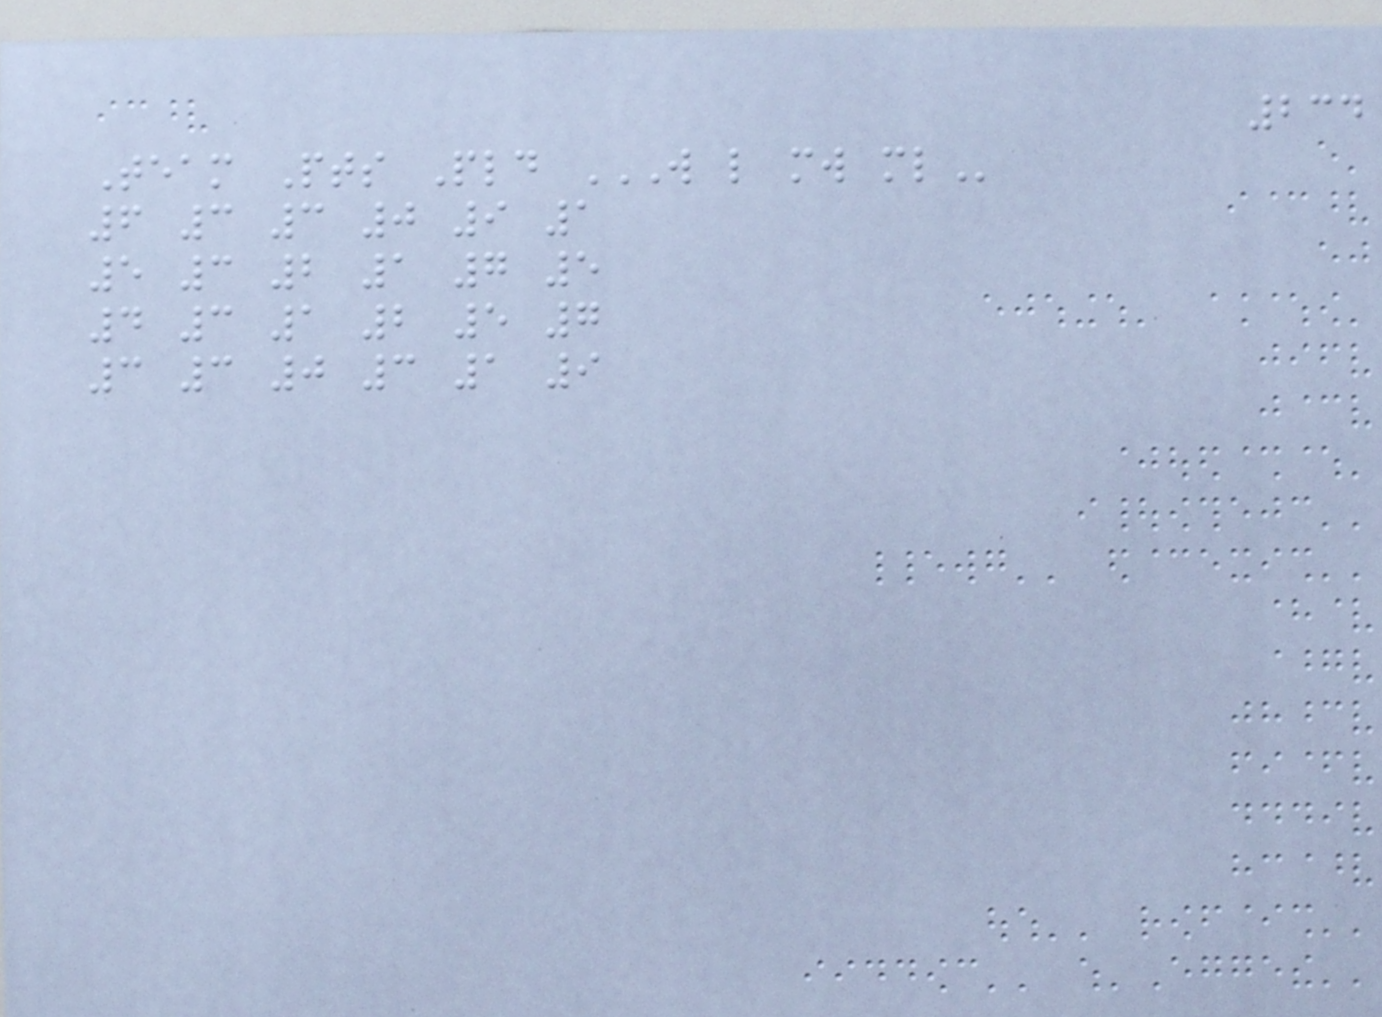234
Team Pts Pld W L MW ML
6 3 3 0 9 1
5 3 2 1 7 5
4 3 1 2 5 7
3 3 0 3 1 9
